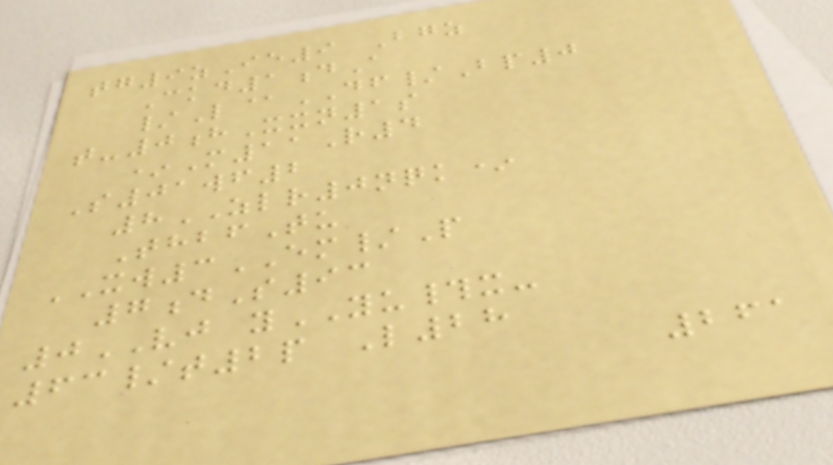tg9zIe9 Bgz
Ckd1dA
/L@DF/Bp0
t-0hXxn1s
*M11R4
S01wf2
8ZLR0nqk*
ThbfTu
XW3EM/P
7dS93
0VJ yYU#x-
63/t2p L28
261
